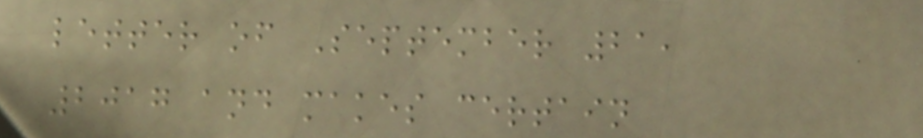letter of September 21,
2017 and makes certain
